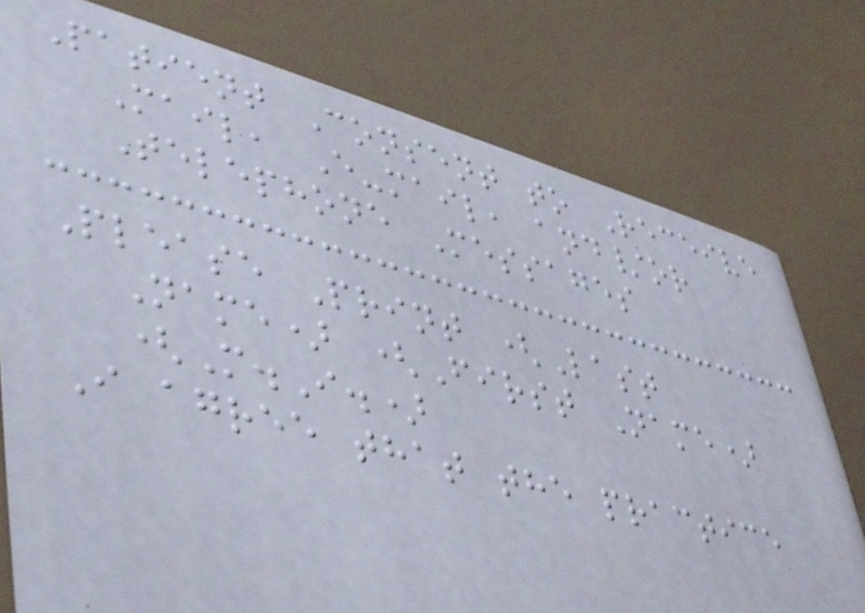Patient Consent to Receive
Mail, E-mail, and/or
Telephone Messages
Please Print (Last
Name) (First Name)
(M.I.)
I agree that the practice
